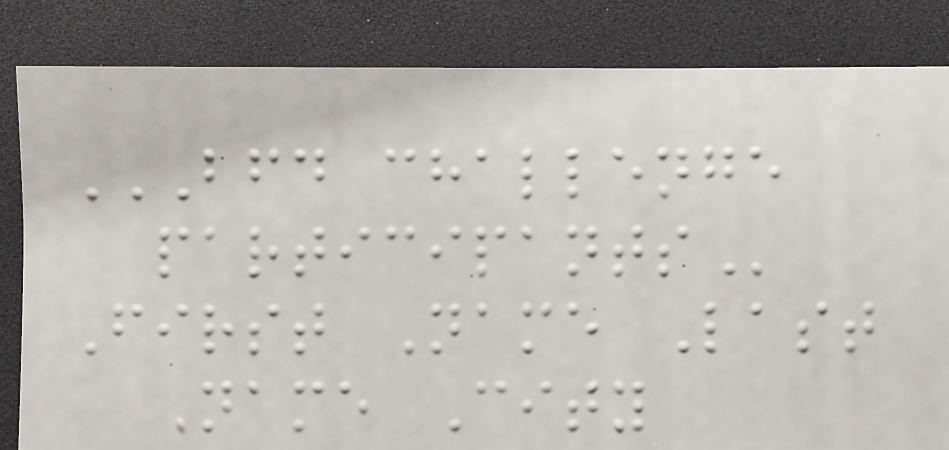BFD CHALLENGE
PARTICIPANTS
First Name Last
Name City
